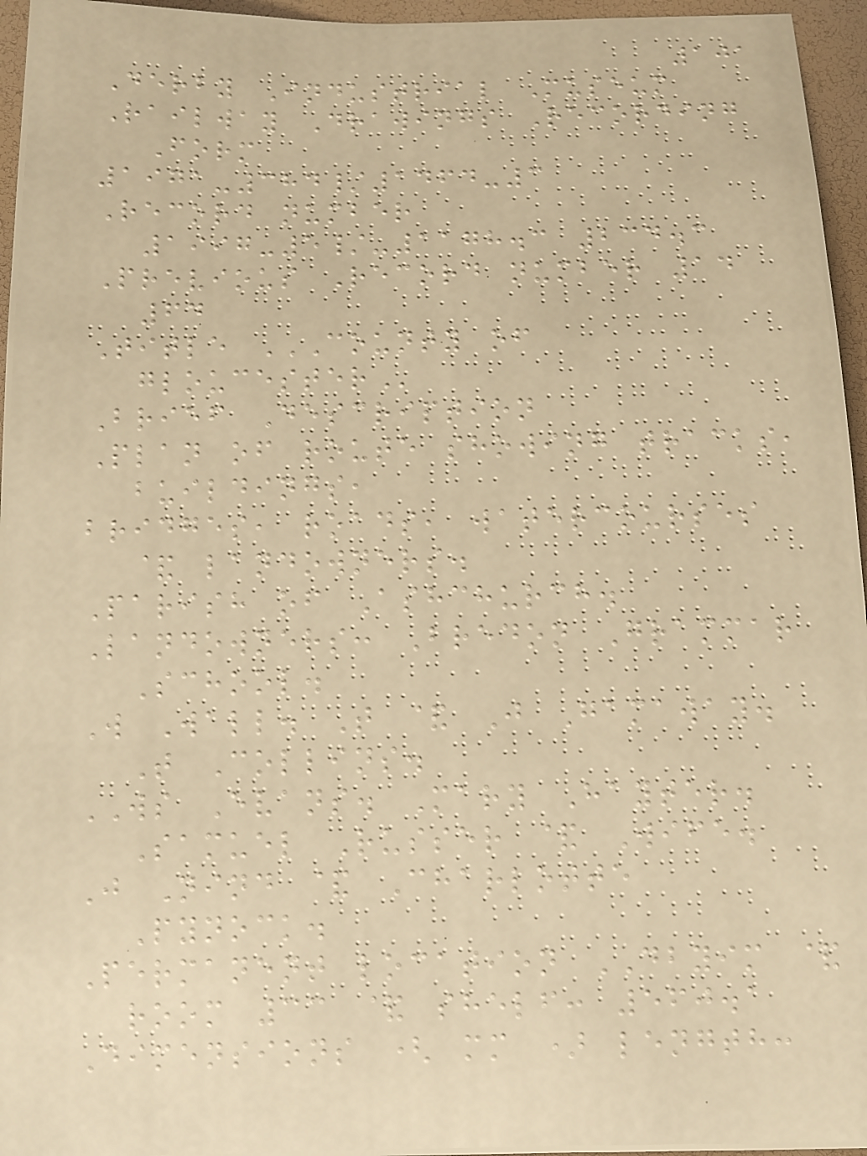101
Derby Industrial Museum
Railway Drawings Recording
Form
1971-384/1464-3
Record number
1997-5/-1178.3 234.3
Previous Record number 14
64
Title COUNTY OF
GLOUCESTER
Brief Description
Plan of route showing tracks,
buildings,
bridges, roads, watercourses
& landowners.
Parish of Ashchurch.
Landowners: Bredon Grammar
School.
W Wall. T & J Gamaway.
T Collins.
WS Evans. Mary Hayter.
Samuel Russer & Wife.
J Nind & Charlotte
Pynock.
Permanent location DBYIM &
room 33 & shelf: 560.1
Dimensions ( mm ) length:
